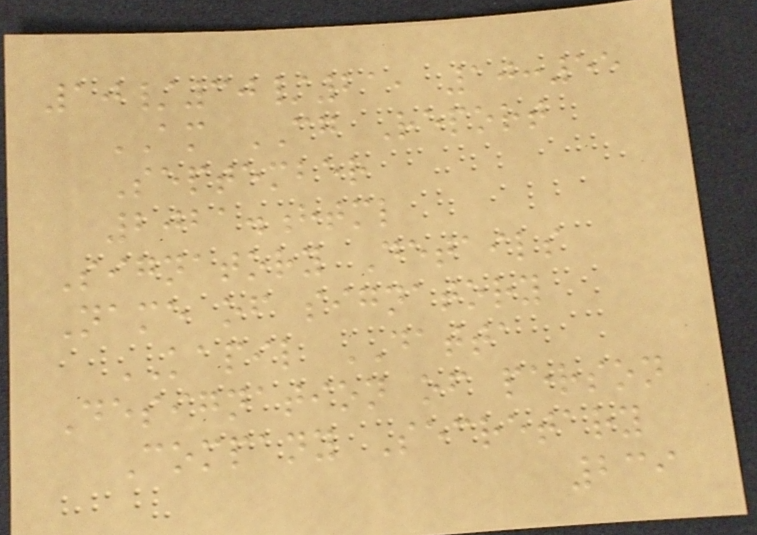10/30/21, 10:55
AM CG Report
September
2021.html
Signatory Details
Name of signatory
KAPIL DATTA
Designation of person
Company Secretary
239
